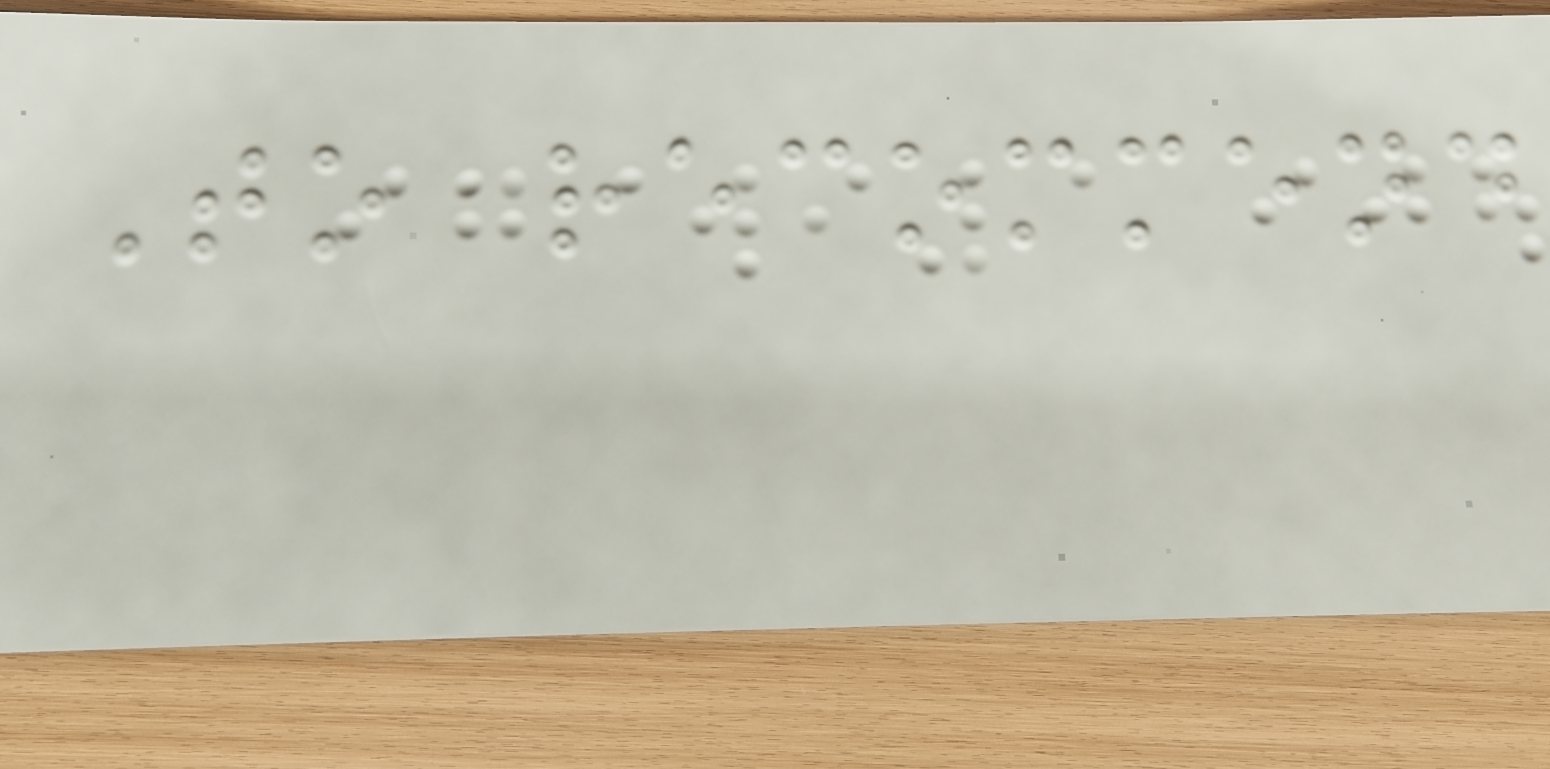To recommend
